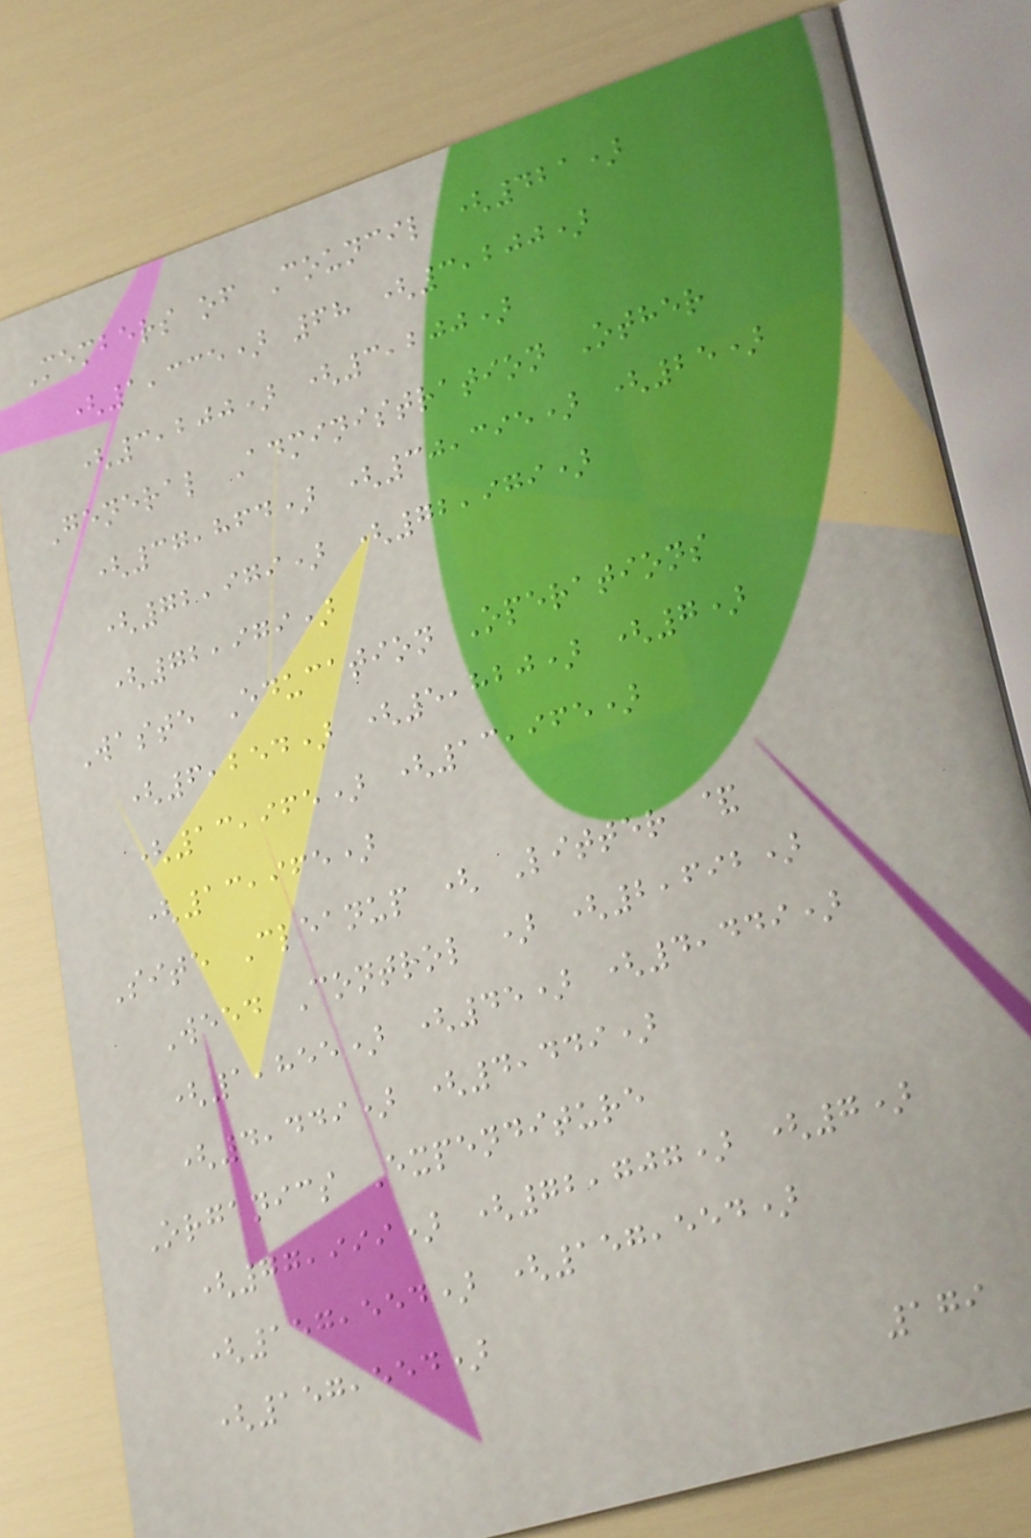Members of Council (421)
(1,335) 68 (3,200)
(3,200) (3,200)
General Administration Other
(37,864) (30,395) (25)
(72,979) (72,979)
(72,979)
Waste Education Operations
(6,254) (5,820) (7)
(13,965) (13,965)
(13,965)
Site Cleanup ( Litter &
Weed Control ) (2,692)
(1,855) (45) (4,449)
(4,449) (4,449)
Organics Expenditure
(77,999) (72,707) (7)
(157,554) (157,554)
(157,554)
179
